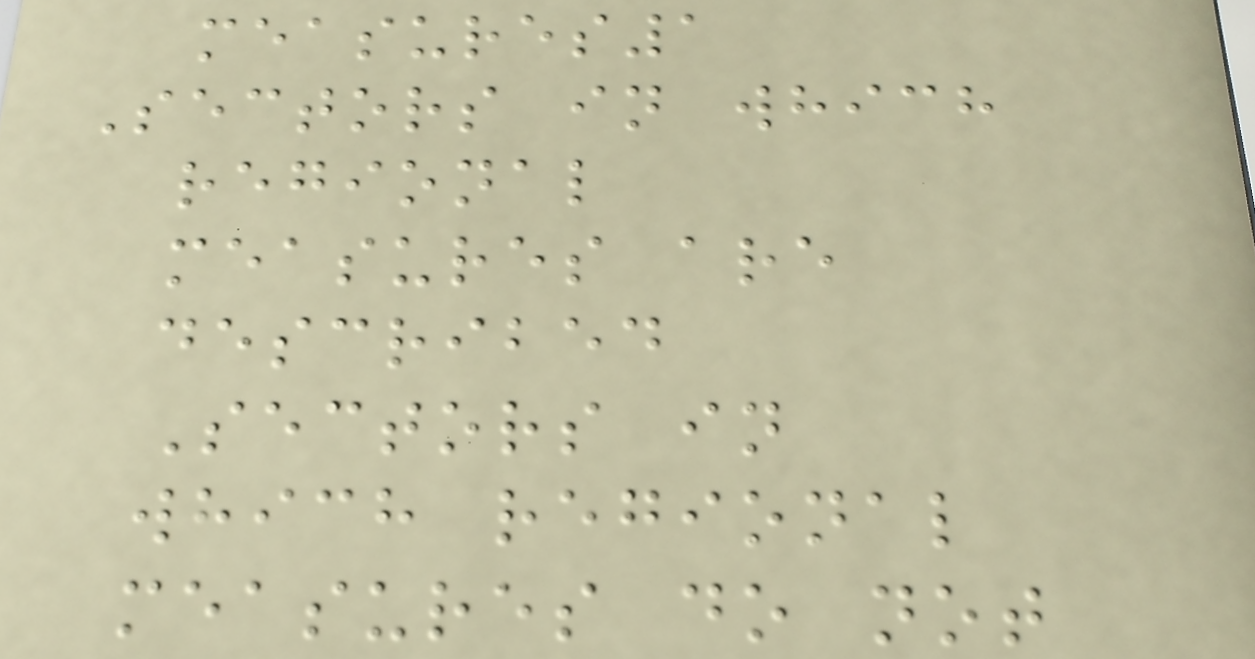measures1
Sectors in which
regional
measures are
described
Sectors in
which regional
measures do not
